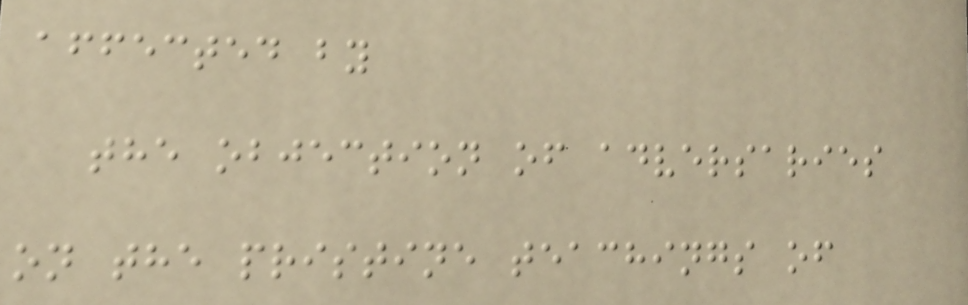affected by
the objection of adversaries
on the pristine teachings of
